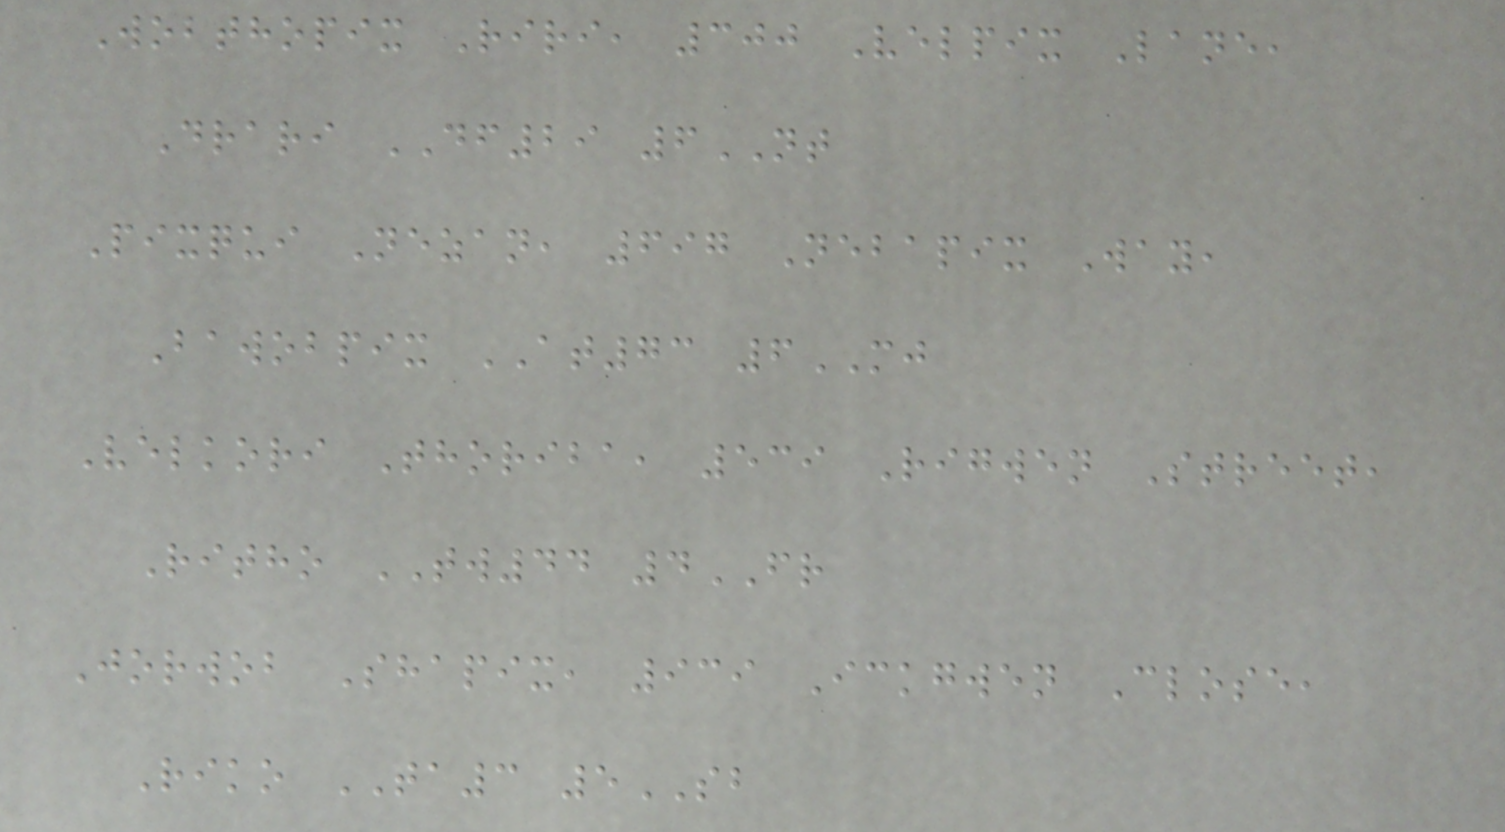Wobthopix Riri, 300 Velpix Lane,
Drari DF29 6NT
Pixqui Nezan, 697 Nebapix Way,
Bawobpix AT73 6MJ
Velkori Thoriba, 539 Rigwen Street,
Ritho TW44 4FR
Jorwob Shapix, 939 Ickgwen Close,
Riko TA3 5SB
